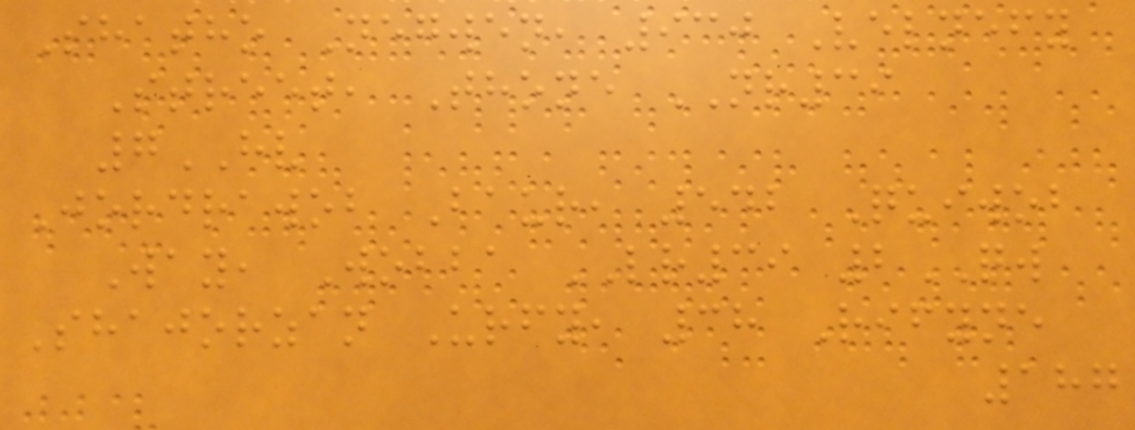Shatho Negwen, 930 Velnefy
Street, Thone NR39
7HV
Jordrawob Baur, 542 Quiwob
Way, Wobba LR39 2QW
Shajorzan Urfy, 38 Rifyne
187
